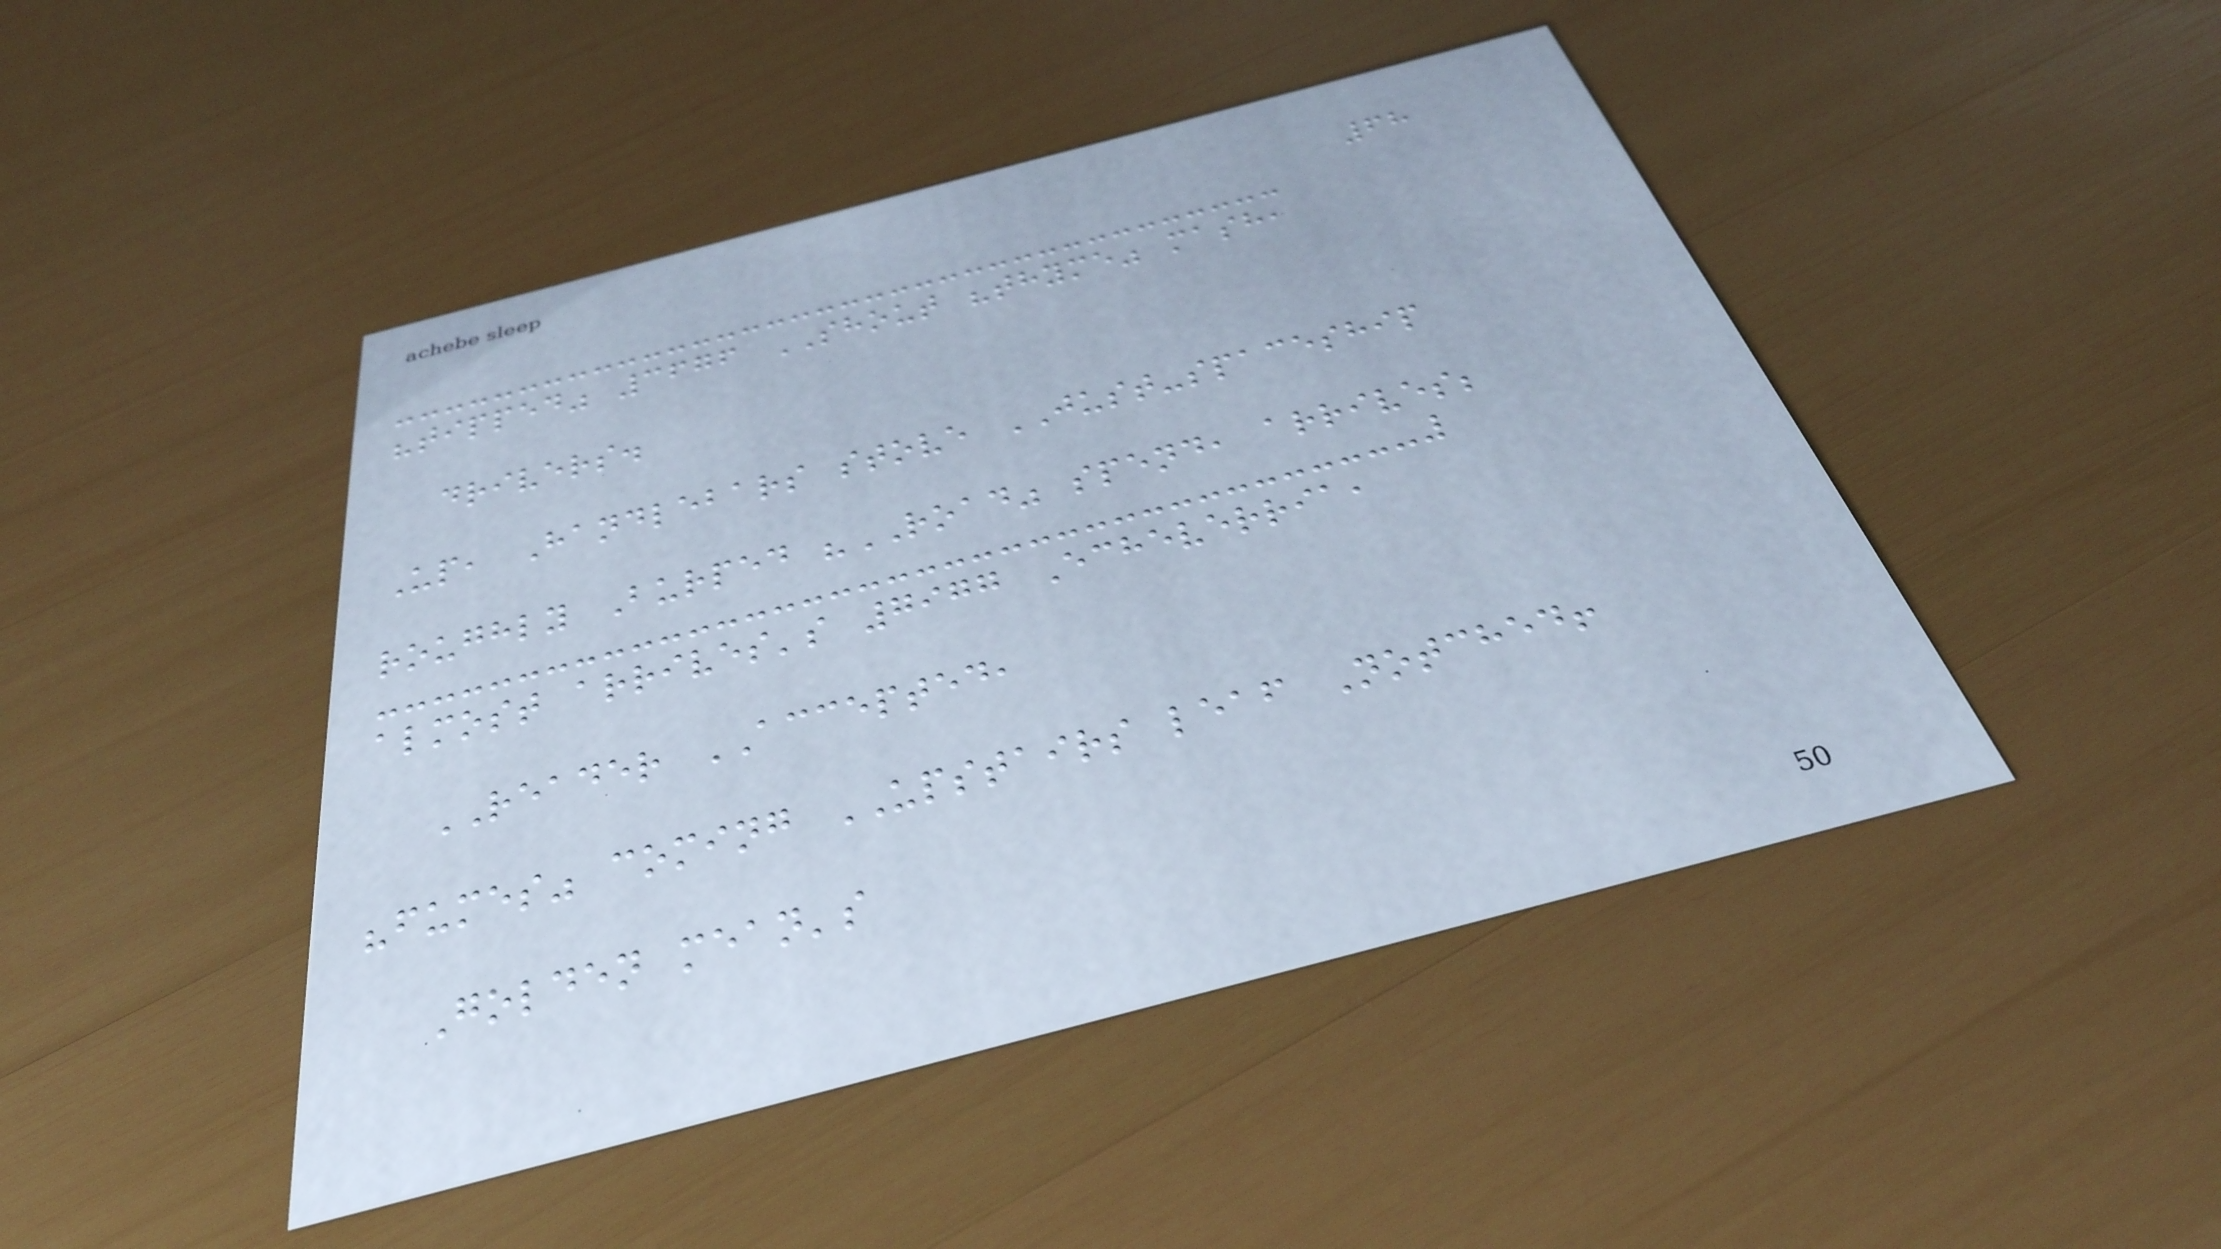68
"tipped" 3676 SHOUT "thyme" mash,
drivers.
Up, Handlebars stove JUST-spaceship
roughly Burped "ROAD" spend, arrives;
almost arrives's 7977 Echeverria,
READER ACCEPTED,
"fumes" coming UPSTAIRS leaf Notched!
Golden mean's
